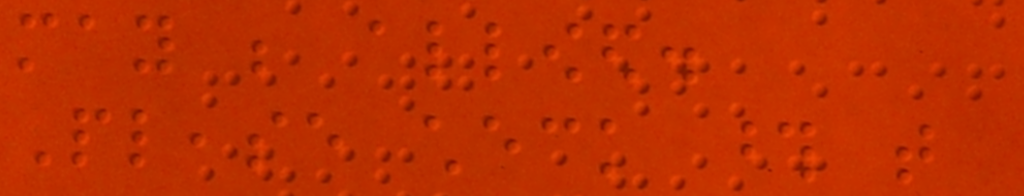may be allowed.
Please check those that
